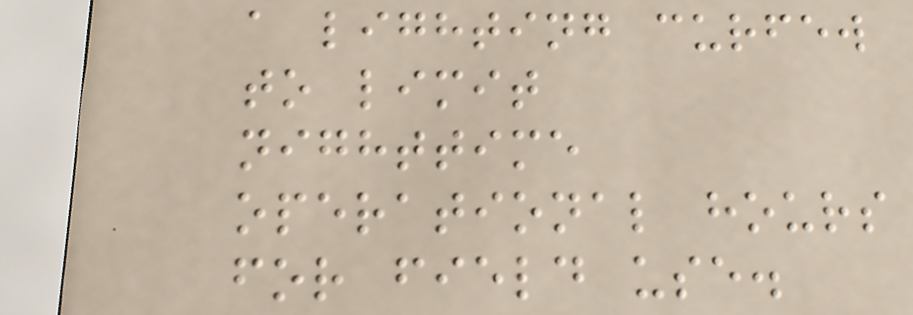a lighting curfew
to limit
nighttime
operational hours
for field use.
